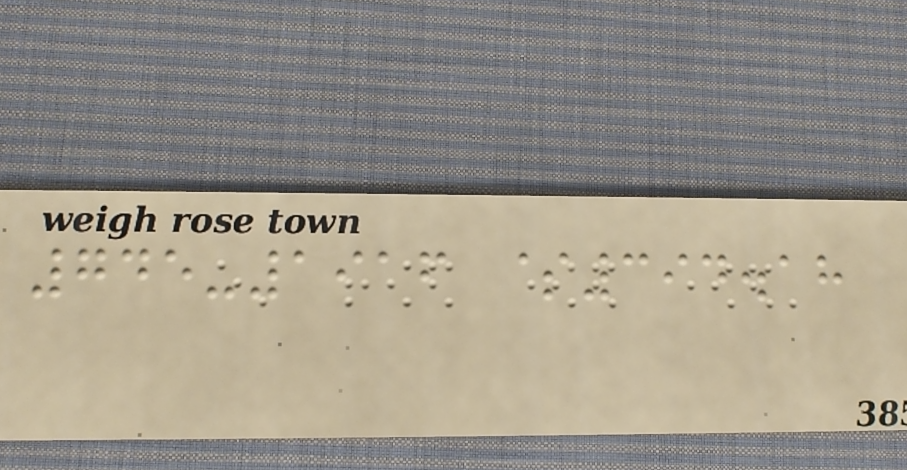745-1916 $394.18
